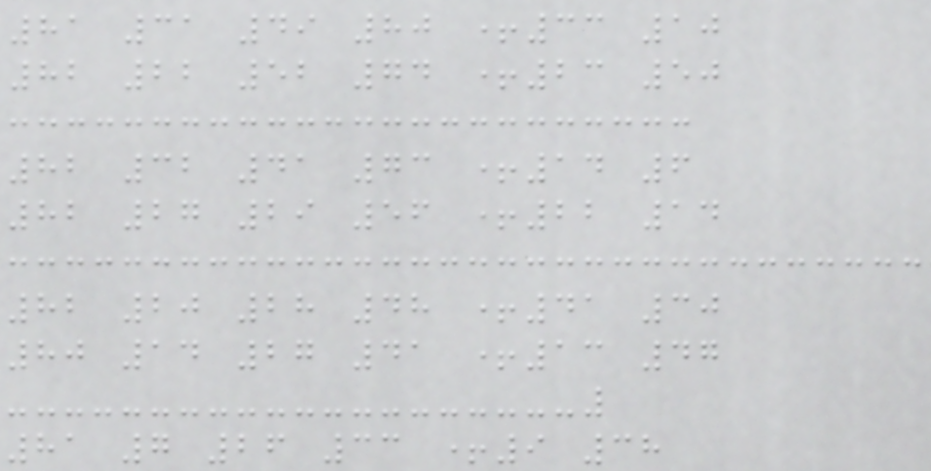81 31 49 80 +33 10
82 22 52 74 +23 50
82 32 41 73 +14 6
82 27 29 56 +22 14
82 20 28 48 +41 30
80 14 27 41 +13 47
81 7 26 33 +9 38
